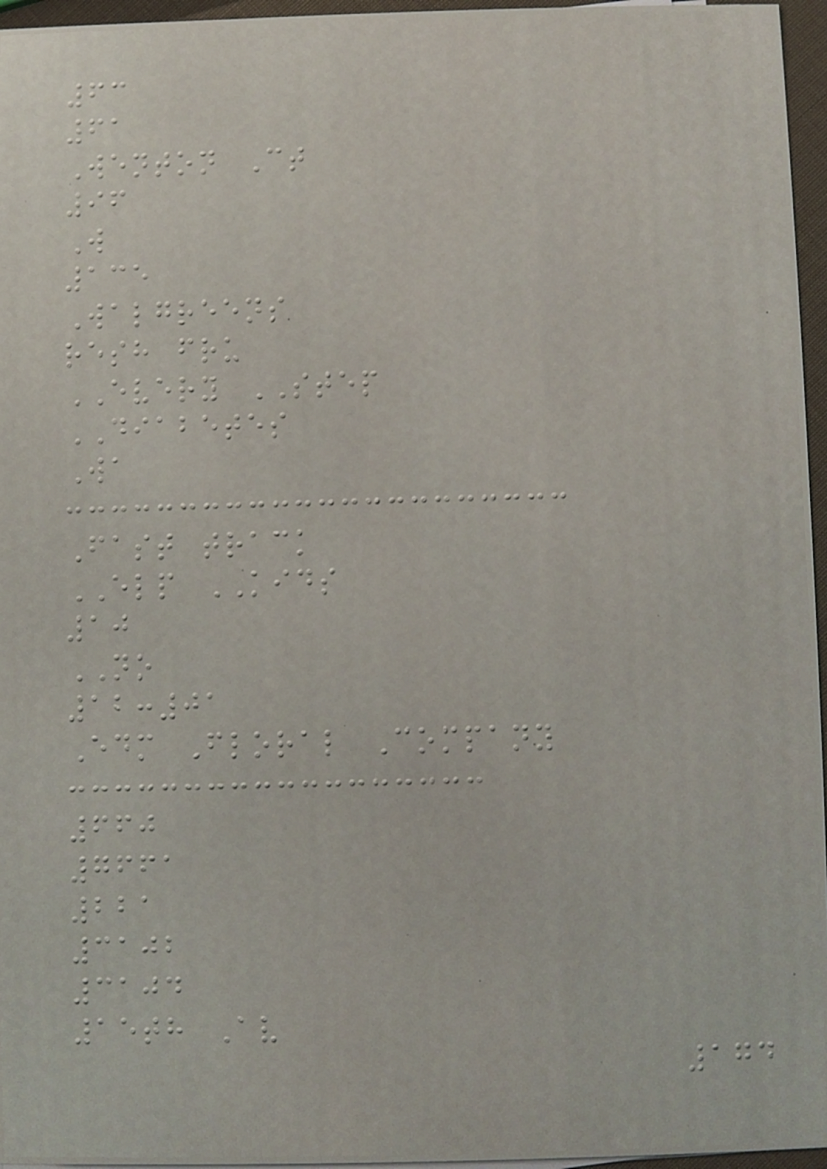63
61
Wenton Ct
96
W
135
Walgreens
resh fru
EVERY STEP
DIABETES
Wa
Fast track
ELP KIDS
10
NO
12:01
Edm Floral Company
660
7661
221
3102
3104
15th Av
174
